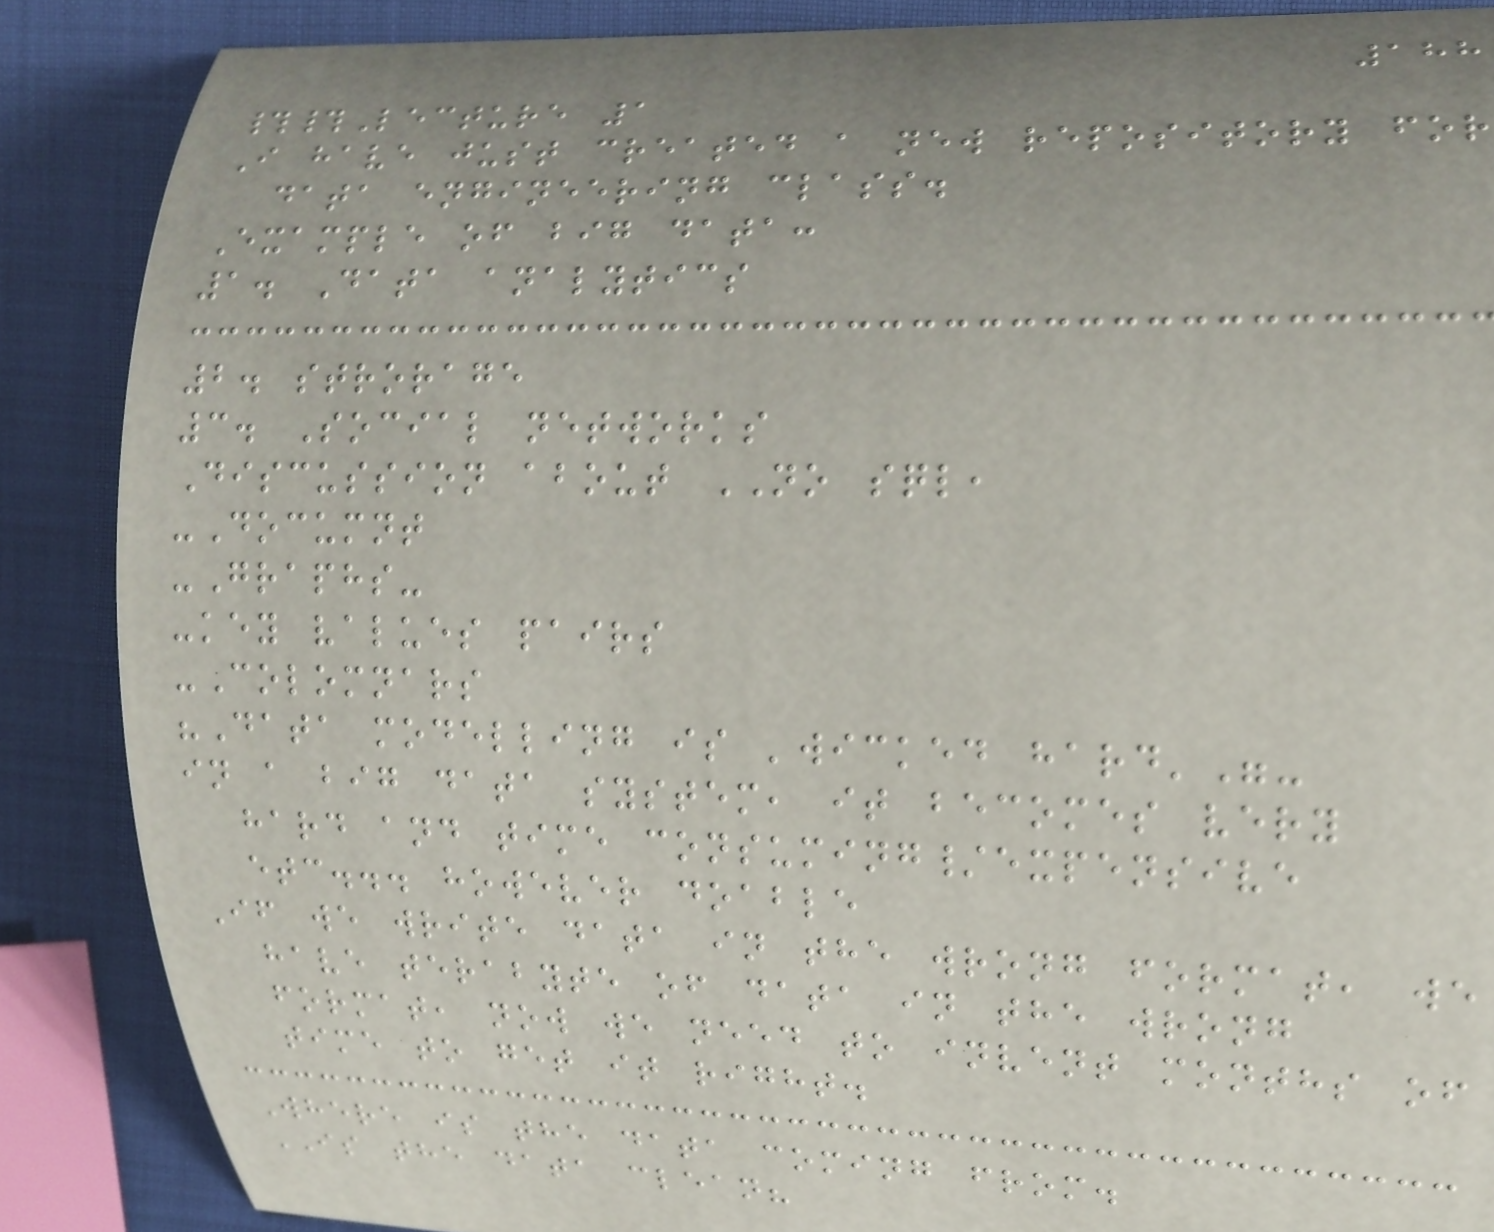188
##Lecture 1
I have just created a new repository for
data engineering class.
Example of big data:
1. Data analytics
2. strorage
3. Social networks
Discussion about NO sql,
-Documnt
-Graphs-
-key values pairs
-Colomnars
"Data modelling is 'wicked hard'"-
in a big data system, it becomes very
hard and time consuming/expensive
etc... however doable
If we write data in the wrong format, we
have terabyte of data in the wrong
format, now we need to invent months of
time to get it right.
Where is the data coming from.
IS the data clean?
